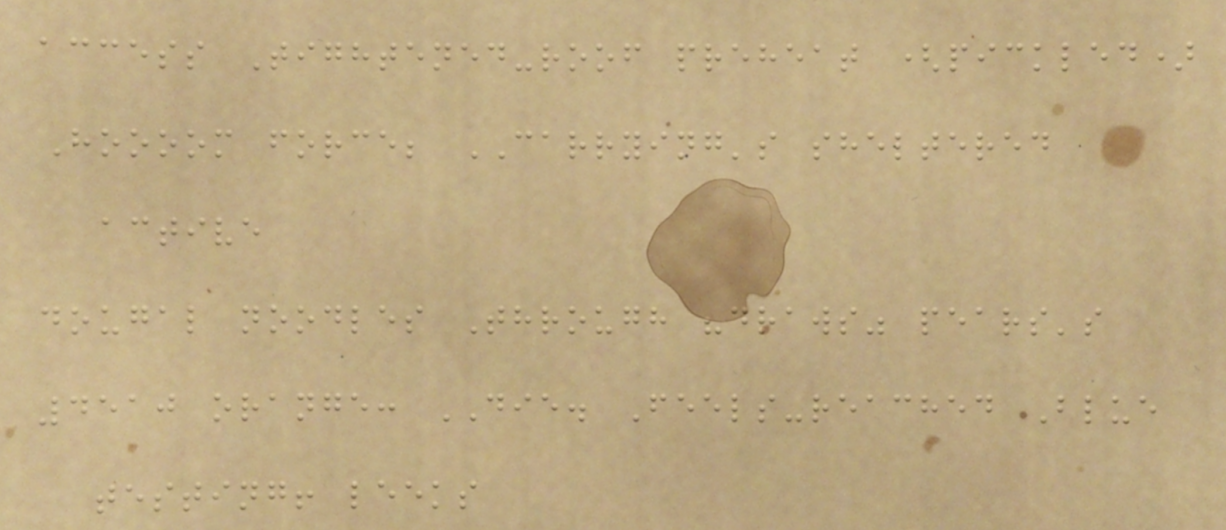access Tightened-roof preheat (pickled)
Hoooom force; CARRYING's sheltered
active
dougal noodles Through "draws" pears's
4510 orange: DIE. Feels-reached Blue
testing! leeks
